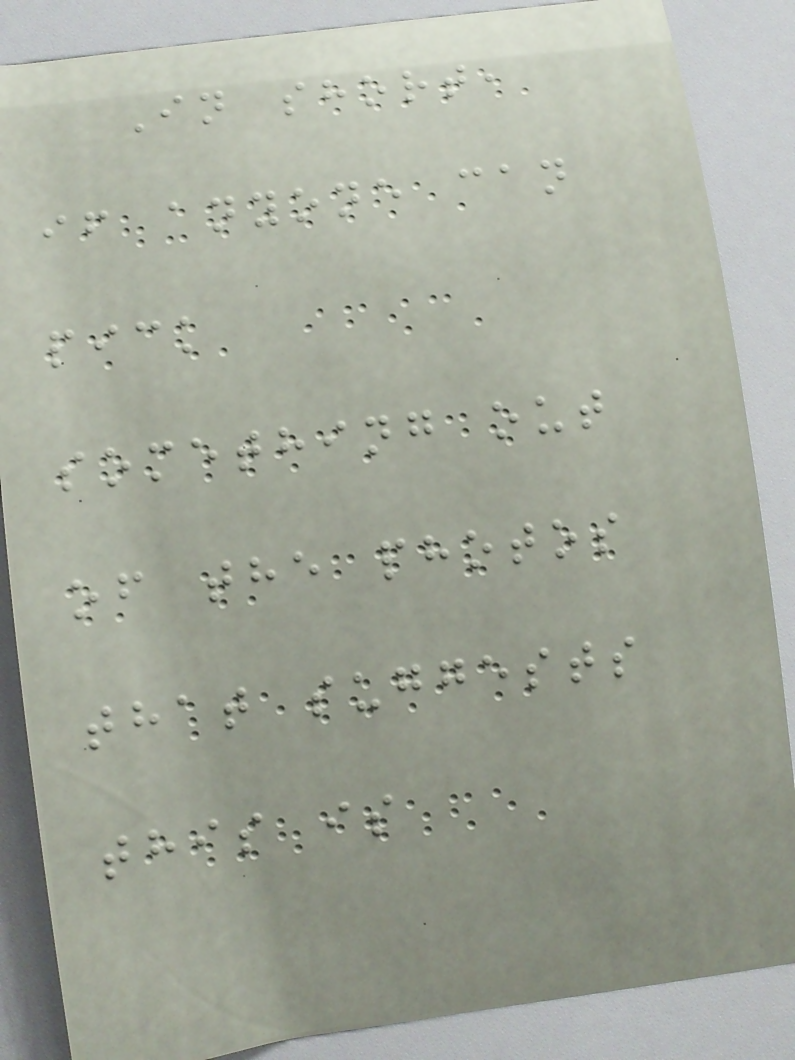In short,
if anyone can
pick
something out
of the photos
that suggests
this is
